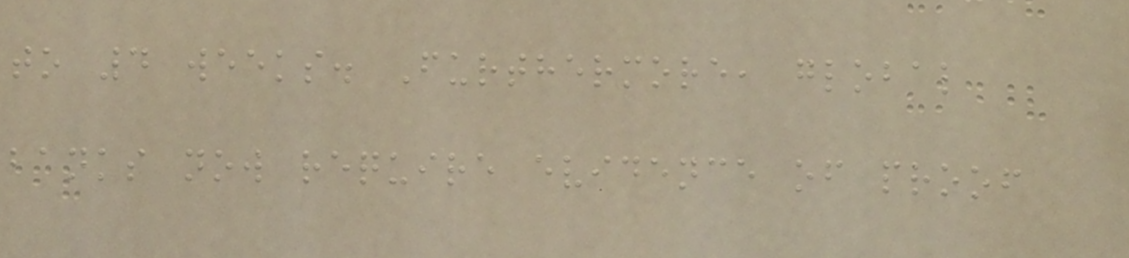to 4 weeks. Furthermore, global
banks now require evidence of proof
